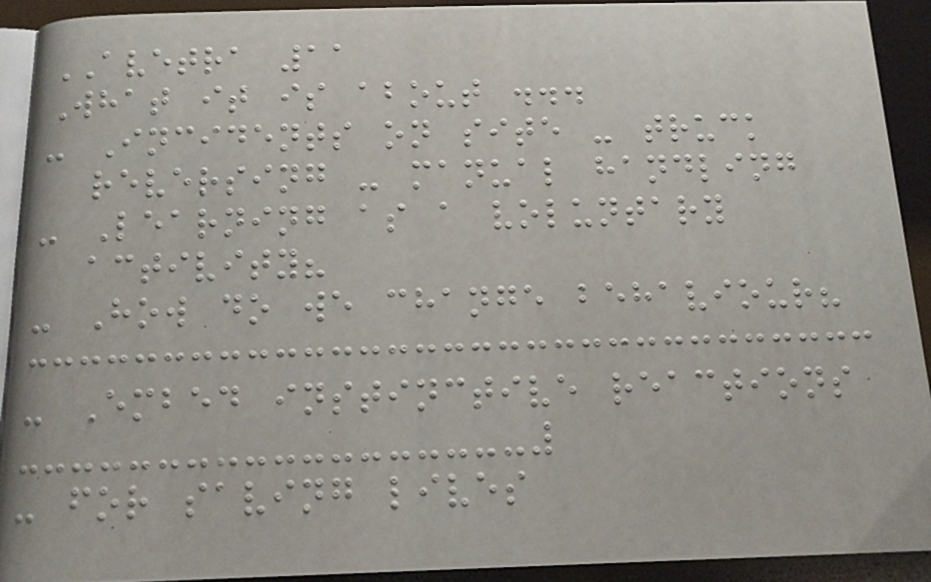AVETRA 11
What it is about ...
- Incidents on site - truck
reversing - manual handling
- Learning as a voluntary
activity?
- How do we change behaviour?
- Embed instinctive reactions
- for saving lives
